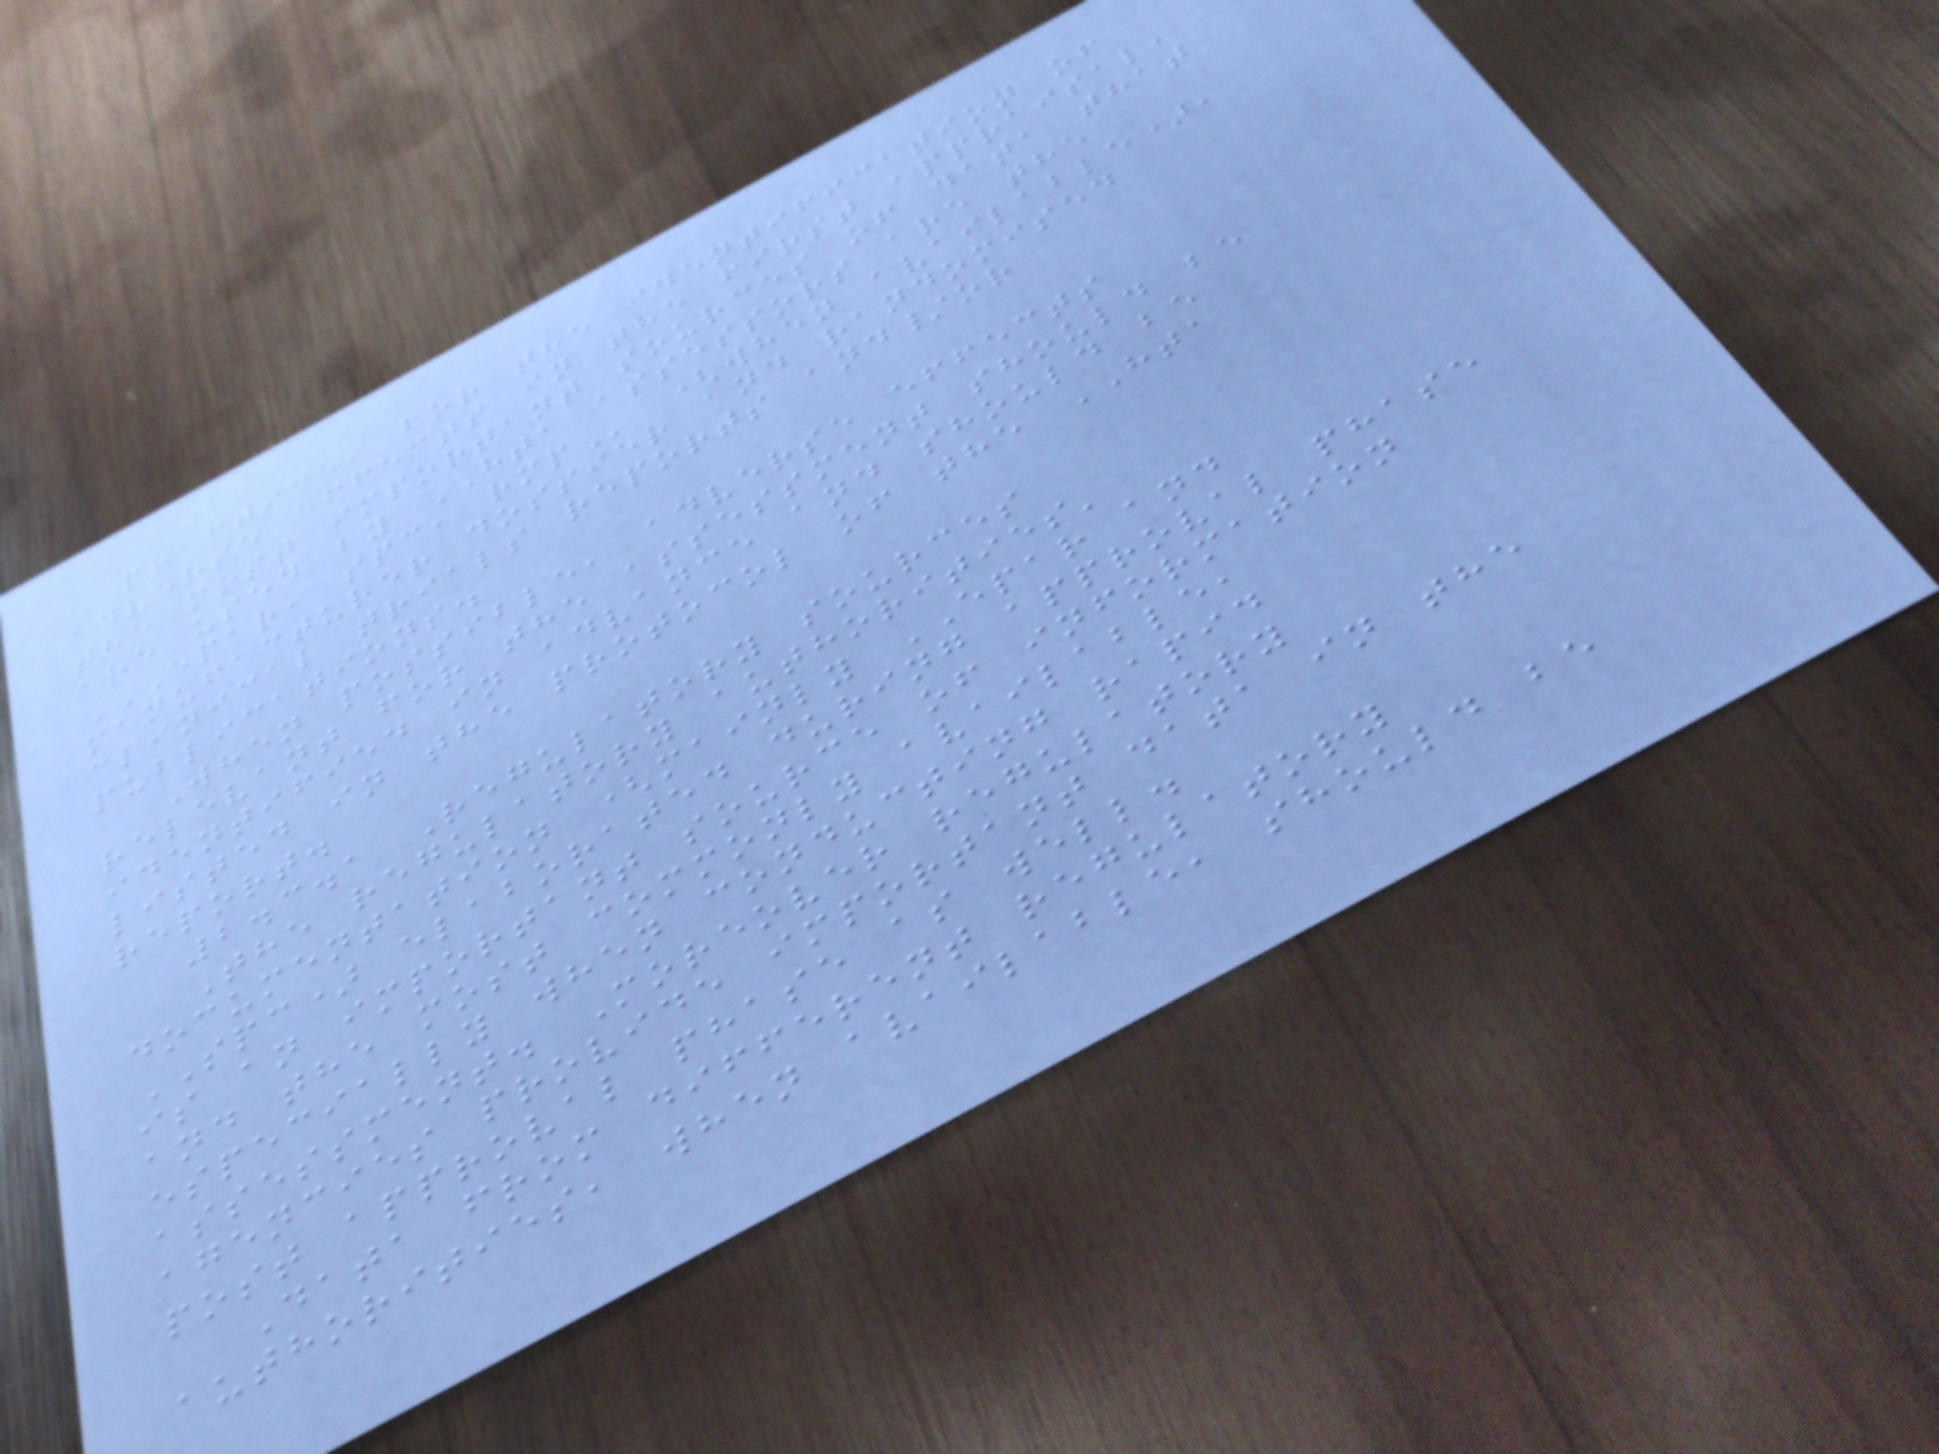practice, for the identification of
adverse effects in the first appraisal,
the most important sources of data that
are used by HTA assessors are the
EPAR, SPC, RMP (when available),
manufacturer dossier and randomised
clinical trials reports and/or
publications.
When possible, adverse effects
relevant for the assessment should be
identified in advance and should be
listed in the protocol of the HTA
report.
2.3.1 Regulatory sources
The regulatory authorities'
documentation (mainly EPAR and
SPC) elaborated during approval phase
is an important source of information
and the most commonly available,
especially when conducting rapid
assessment. Moreover regulatory
agencies provide important data in the
post approval phase as well.
Data from different regulatory
authorities, when available, should be
